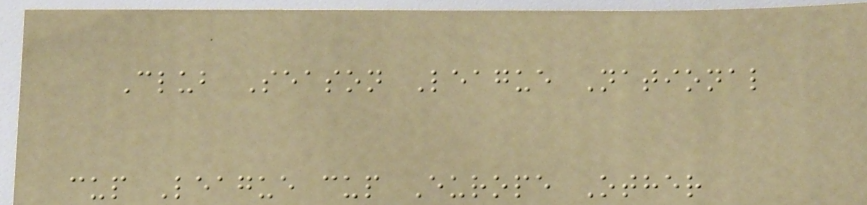Club Season League National
cup League cup Europe Other
